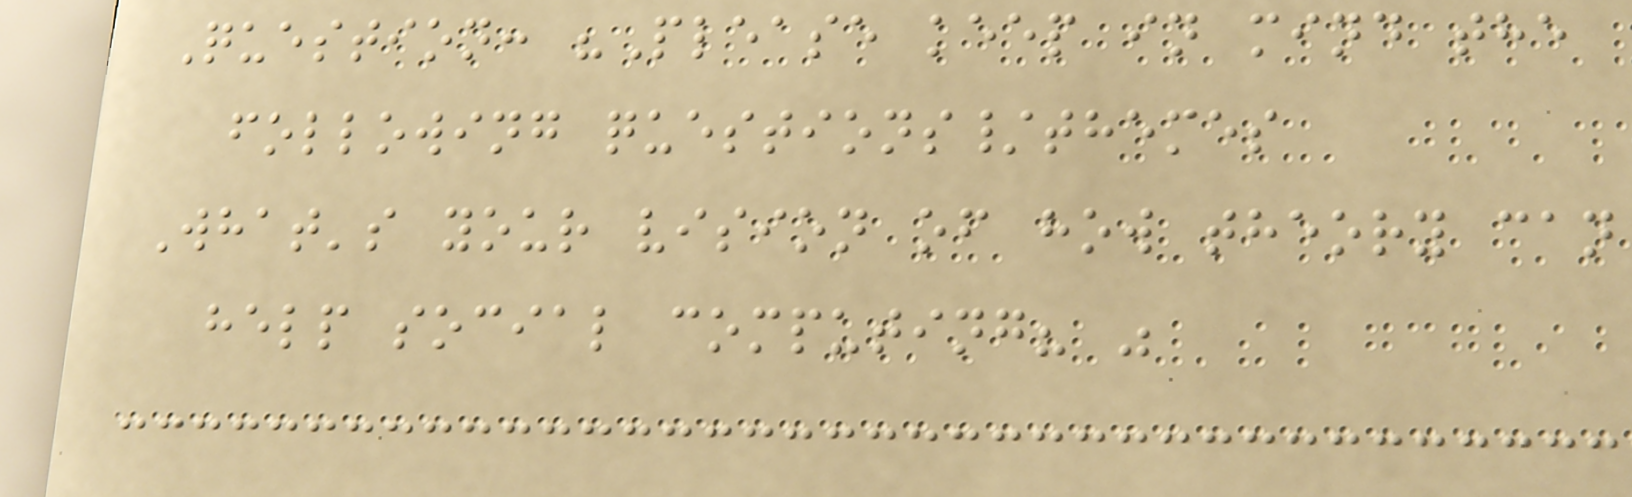Question: "Please keep in mind the
following questions/themes
What's your vision of how theory can
help social computing? "
